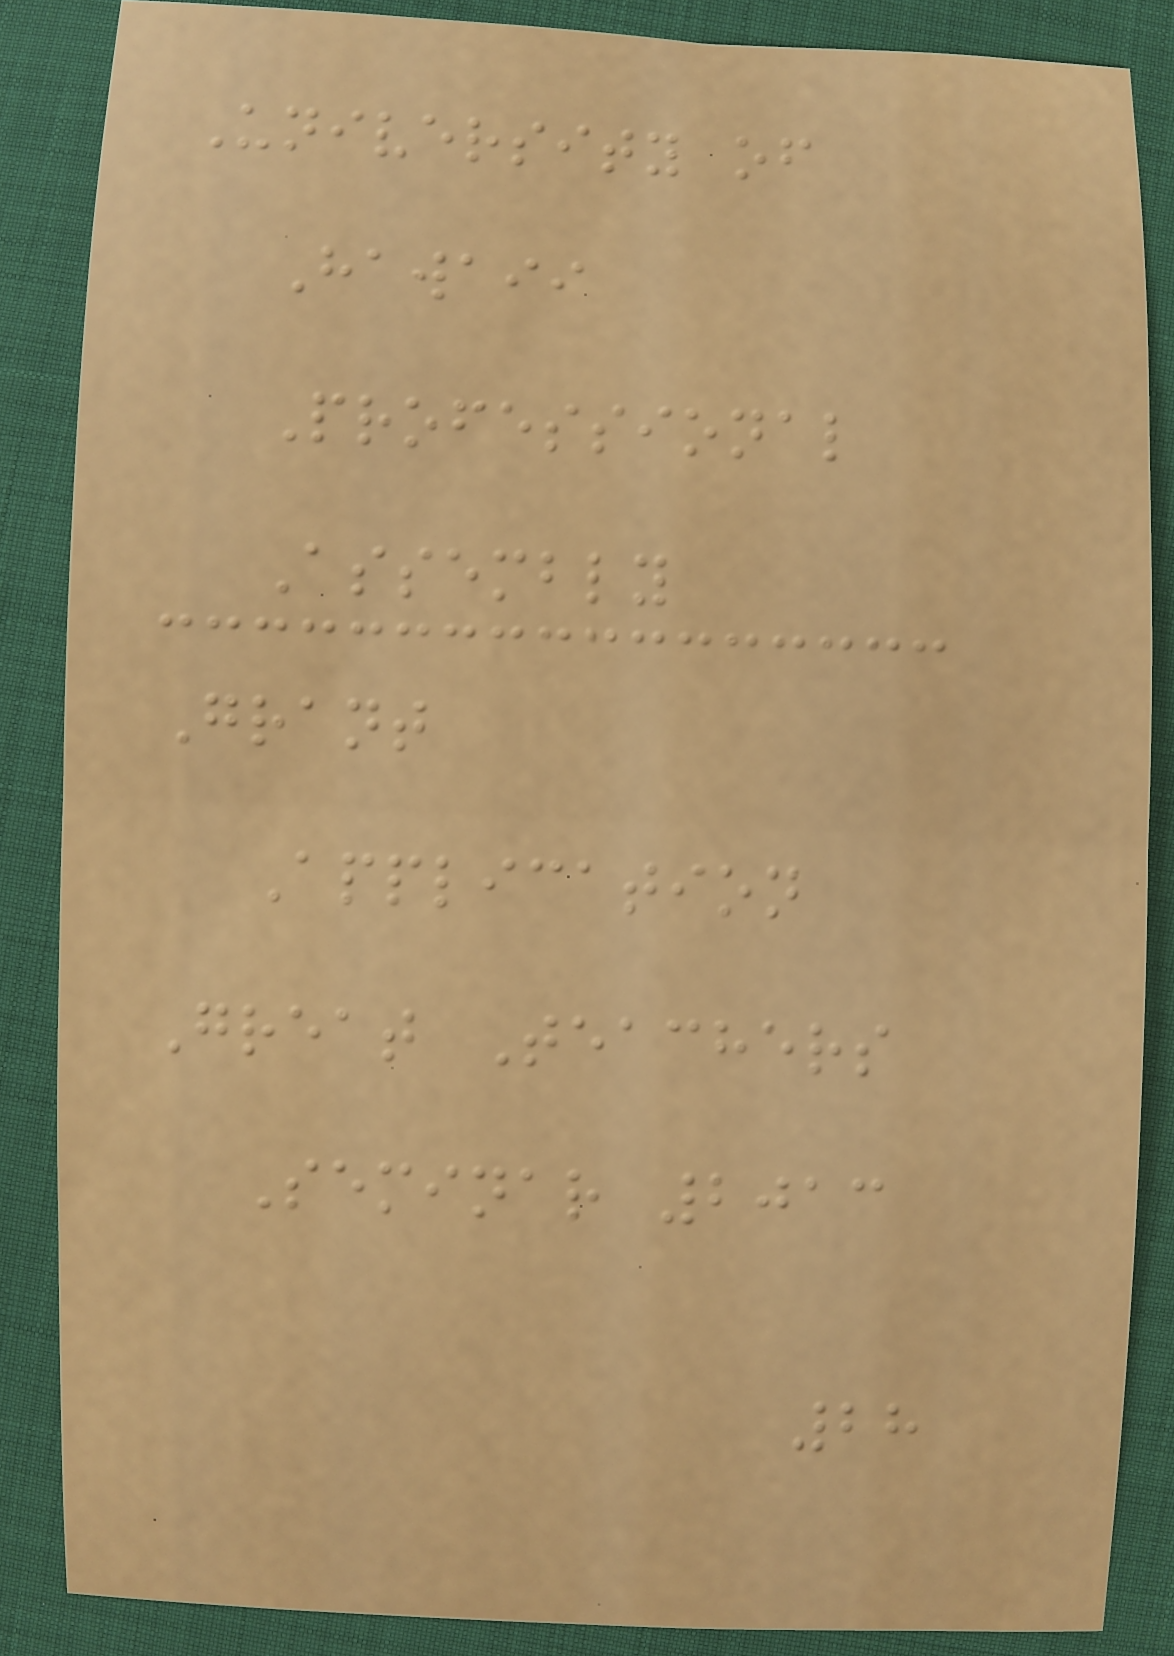University of
Hawaii
Professional
Assembly
Grant
Application
Great Teachers
Seminar 2013
28
